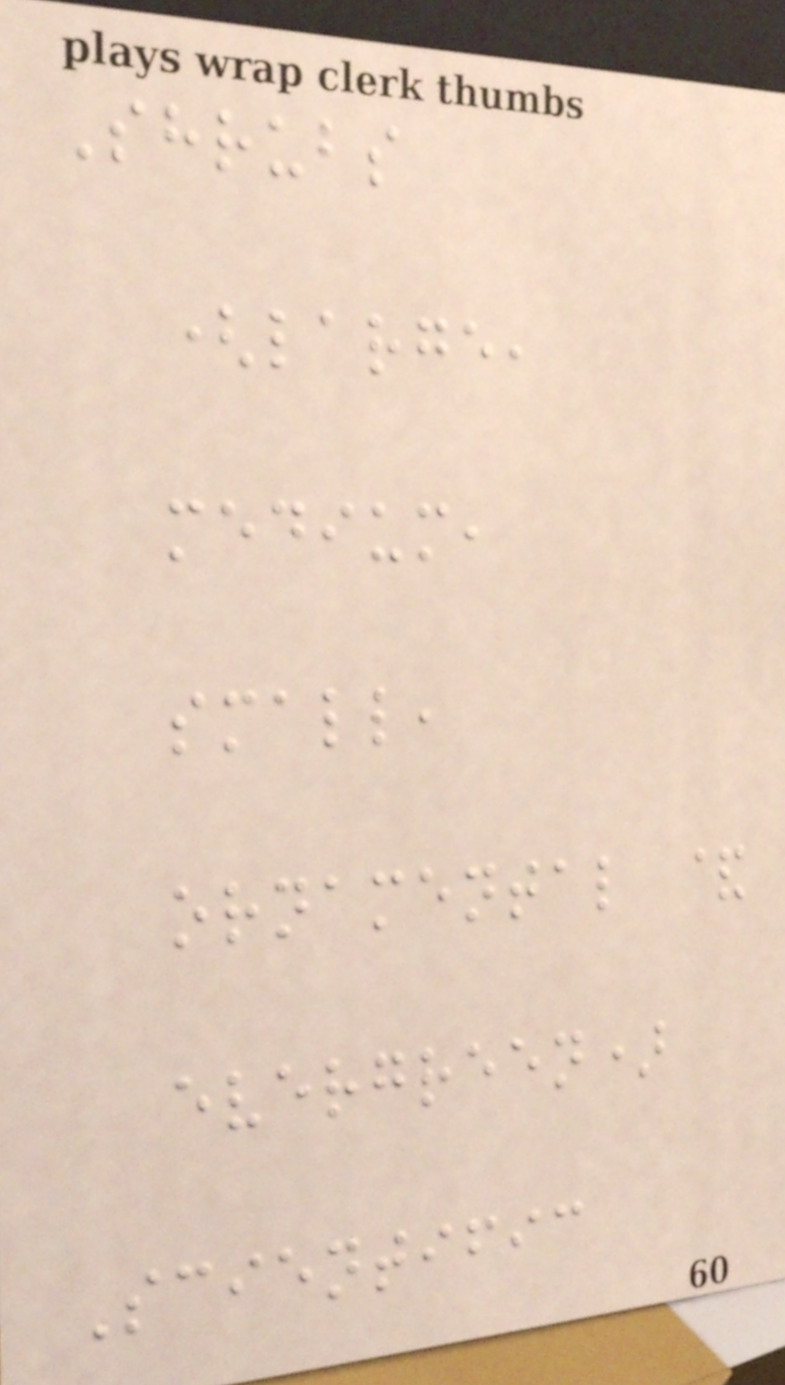Shrubs
(large,
medium,
small,
ornamental &
evergreen)
Scientific
